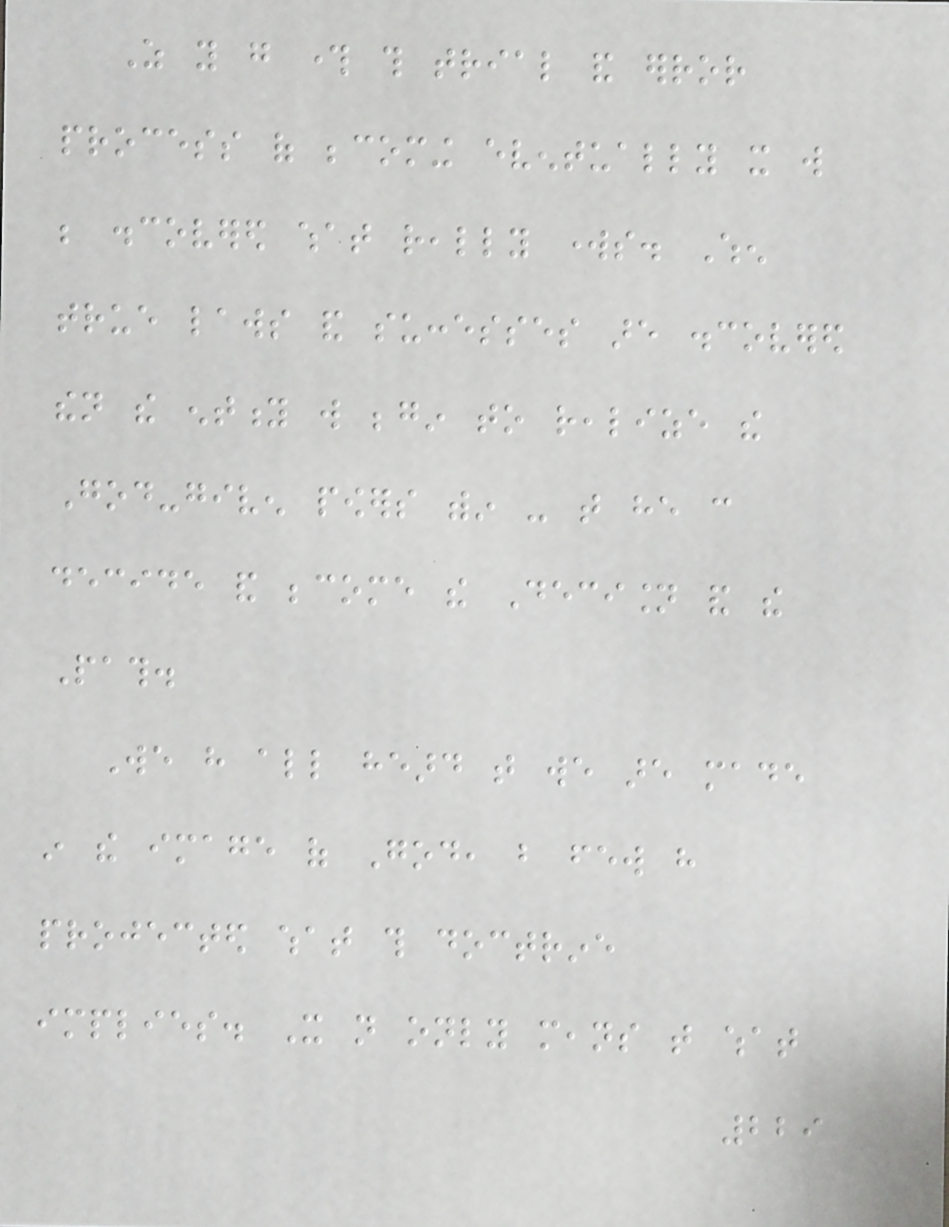As you go through this trial and error
process of becoming eventually it will
be discovered what really works. When
true laws and successes are discovered
then the entity will begin to realize the
God-given powers within - that he can
decide and become the Decision and the
Path.
We have all heard that we are made
in the image of God, but few have
projected what this doctrine
implies. It not only means that what
229
